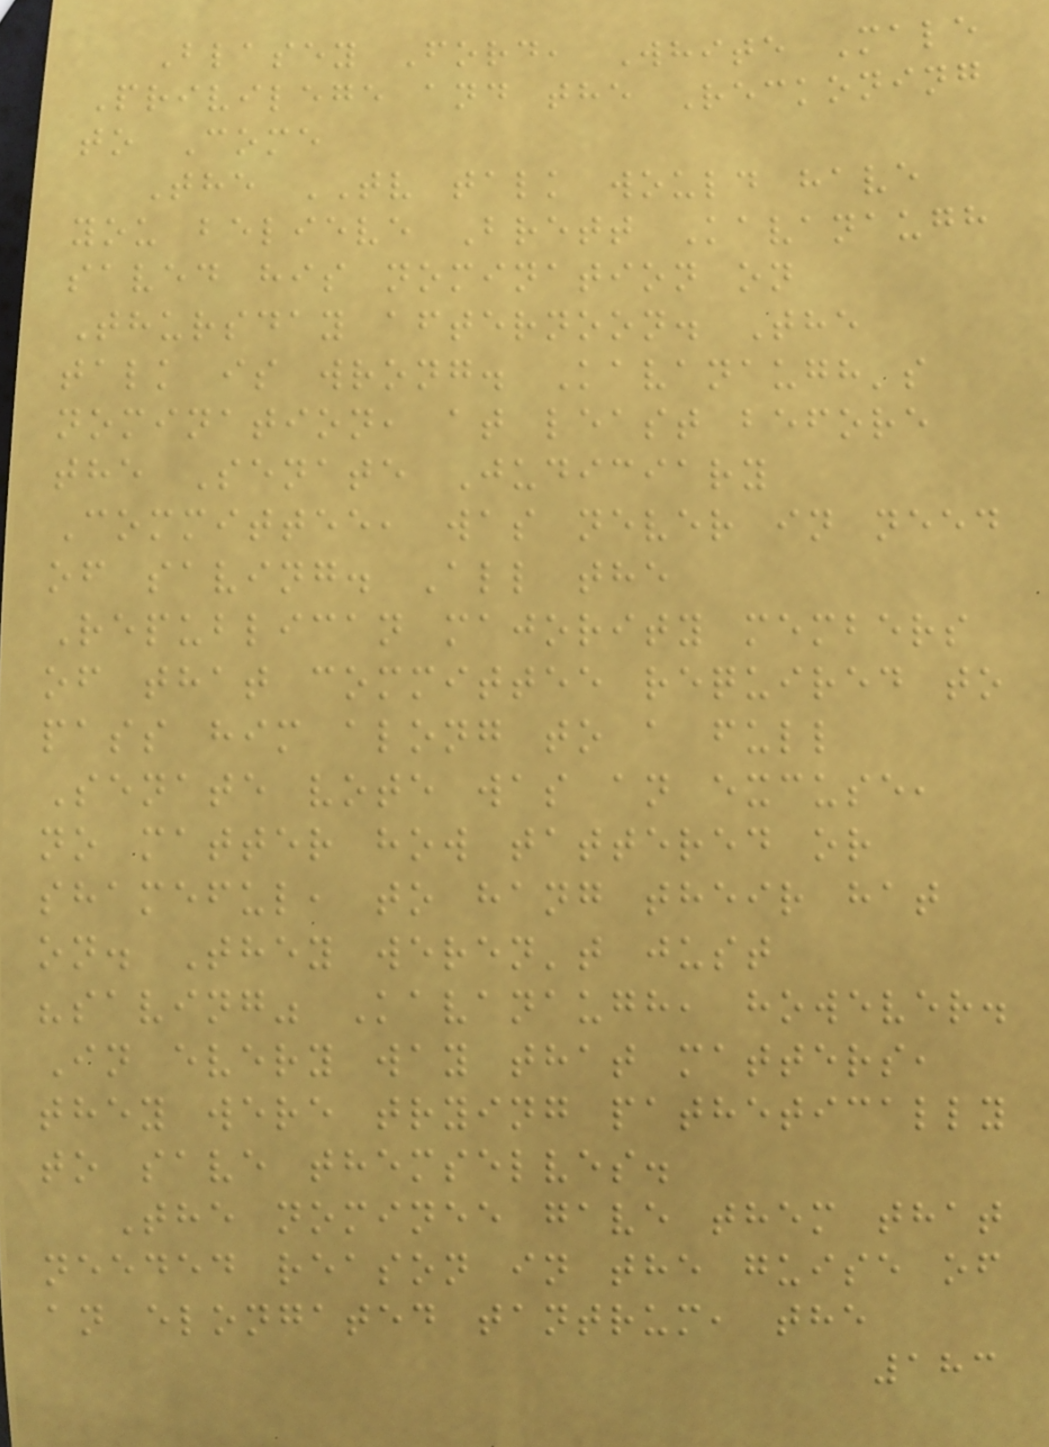Blasey Ford, White Male
Privilege and the Reckoning
to Come
The TV talk would have
you believe Brett Kavanaugh
saved his nomination on
Thursday afternoon. The
talk is wrong. Kavanaugh's
nomination, at least before
the Senate Judiciary
Committee, was never in need
of saving. All the
Republican majority members
of that committee required to
pass him along to a full
Senate vote was an excuse,
no matter how tattered or
shameful, to hang their hat
on. They weren't just
"saving" Kavanaugh, however.
In every way that matters,
they were trying pathetically
to save themselves.
The nominee gave them that
needed reason in the guise of
an elongated tantrum, the
183
